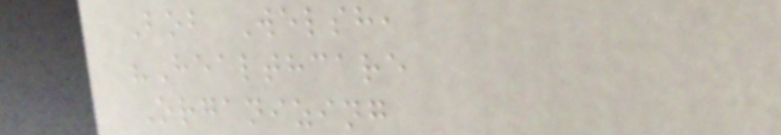Bob Welsh,
"Healthcare
Organizing
